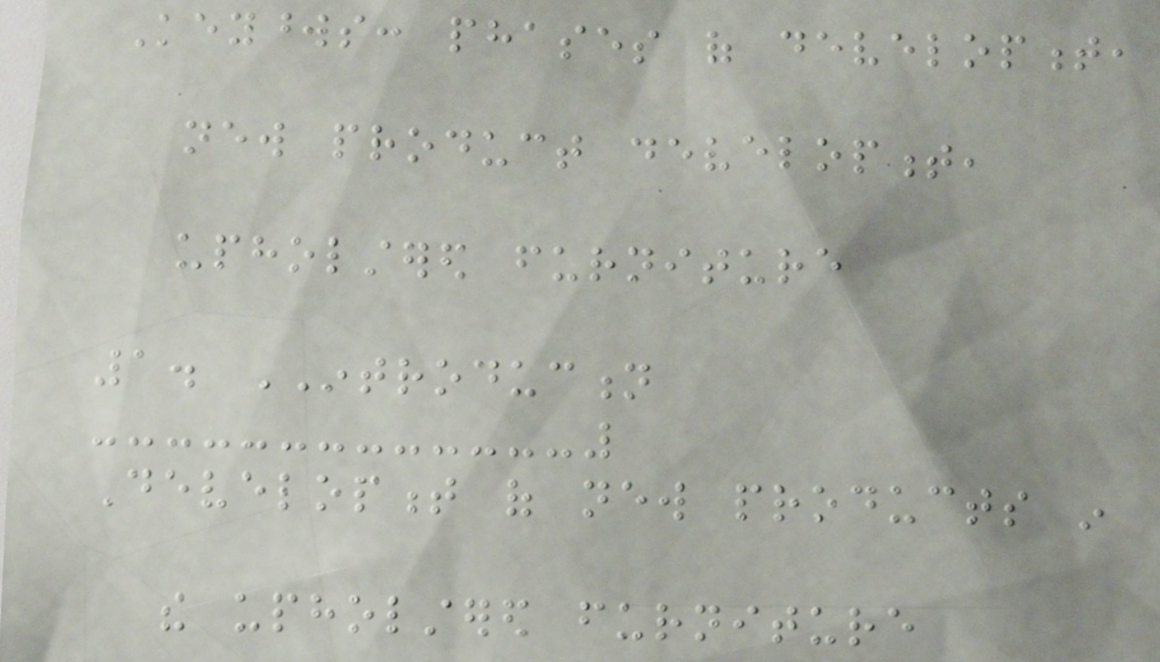Keywords: phases of development,
new product development,
upholstered furniture
1. INTRODUCTION
Development of new products in
the upholstered furniture
